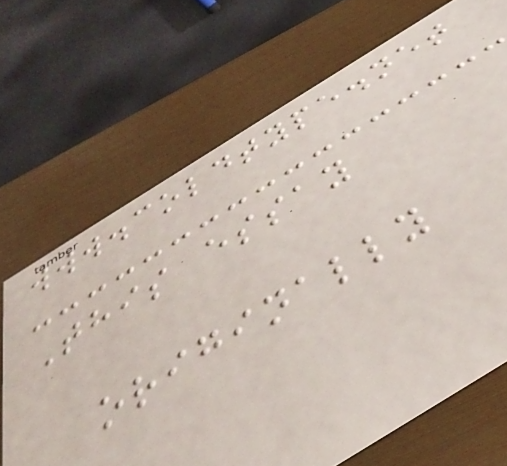www.coldtype.net
This essay
originally
